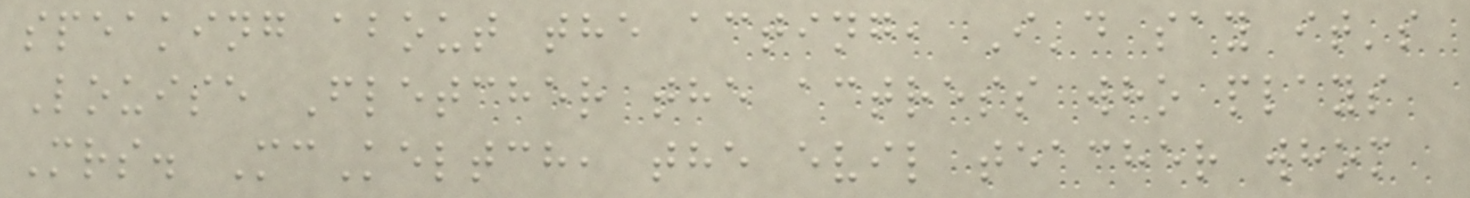speaking about the acting, I'd say it's
Louise Fletcher the actress who plays
Mrs. McKeltch, the evil teacher whom
